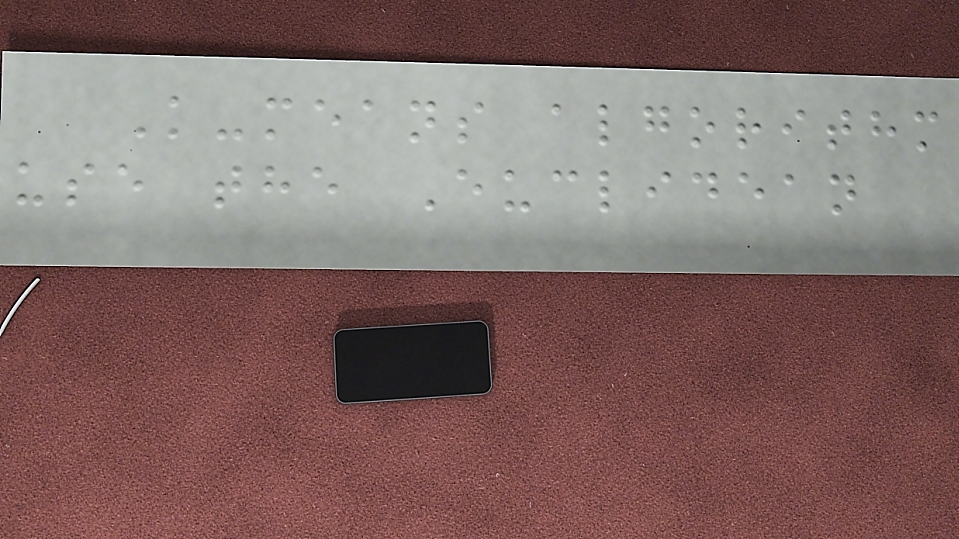K-means algorithm
use the Euclidean
